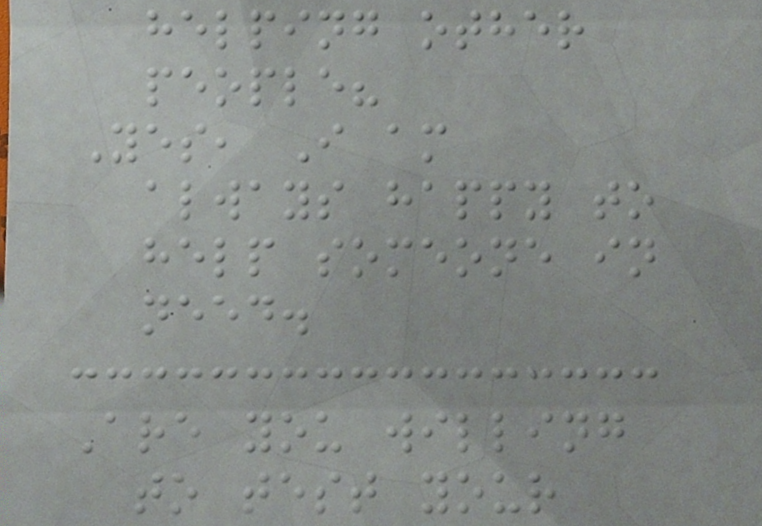helping other
people?
Yes, I am
always happy to
help someone in
need.
Are you willing
to test your
